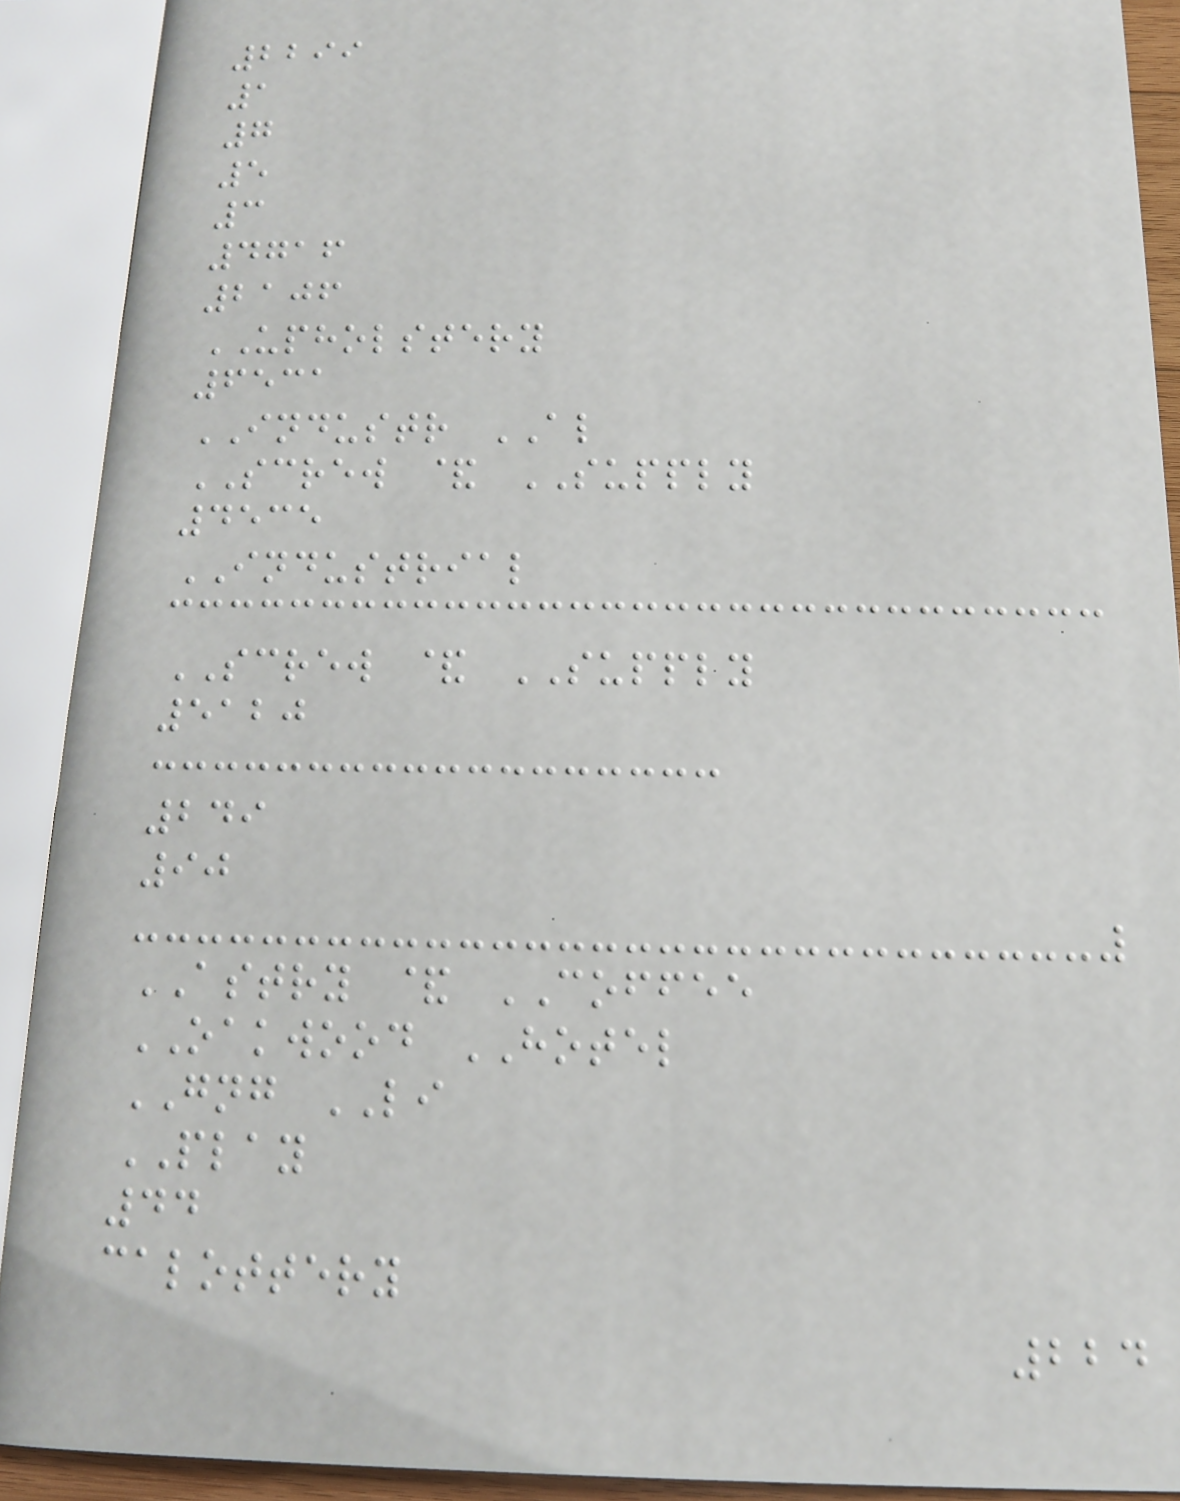2299
1
7
5
3
4716
2106
UPHOLSTERY
6531
INDUSTR AL
SCREW & SUPPLY
4535
INDUSTRIAL
SCREW & SUPPLY
5120
249
90
ASTRY & COFFEE
OAKWOOD HOTEL
GNG LI
PLAY
44
calottery
224
